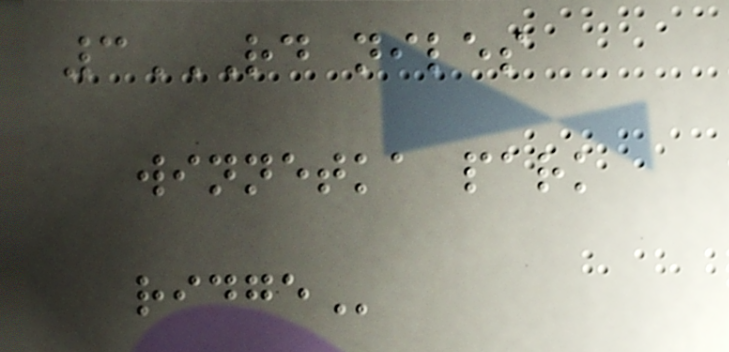3RD NILES
WINNETKA PARK
RIDGE
